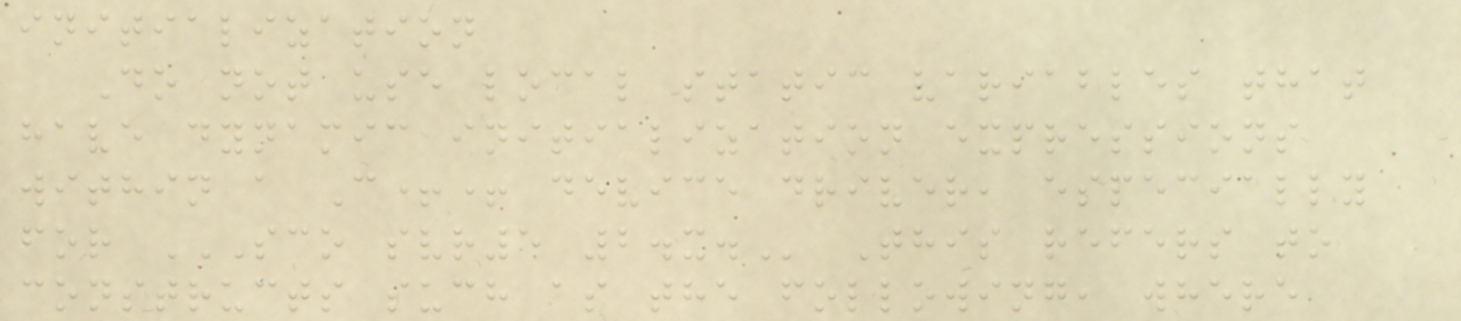initialization
Do not use local static variables that
have dynamic initialization expressions
within a C++ device driver, especially
for SCO SVR5 2.X. This refers to
constructs such as the following, where
